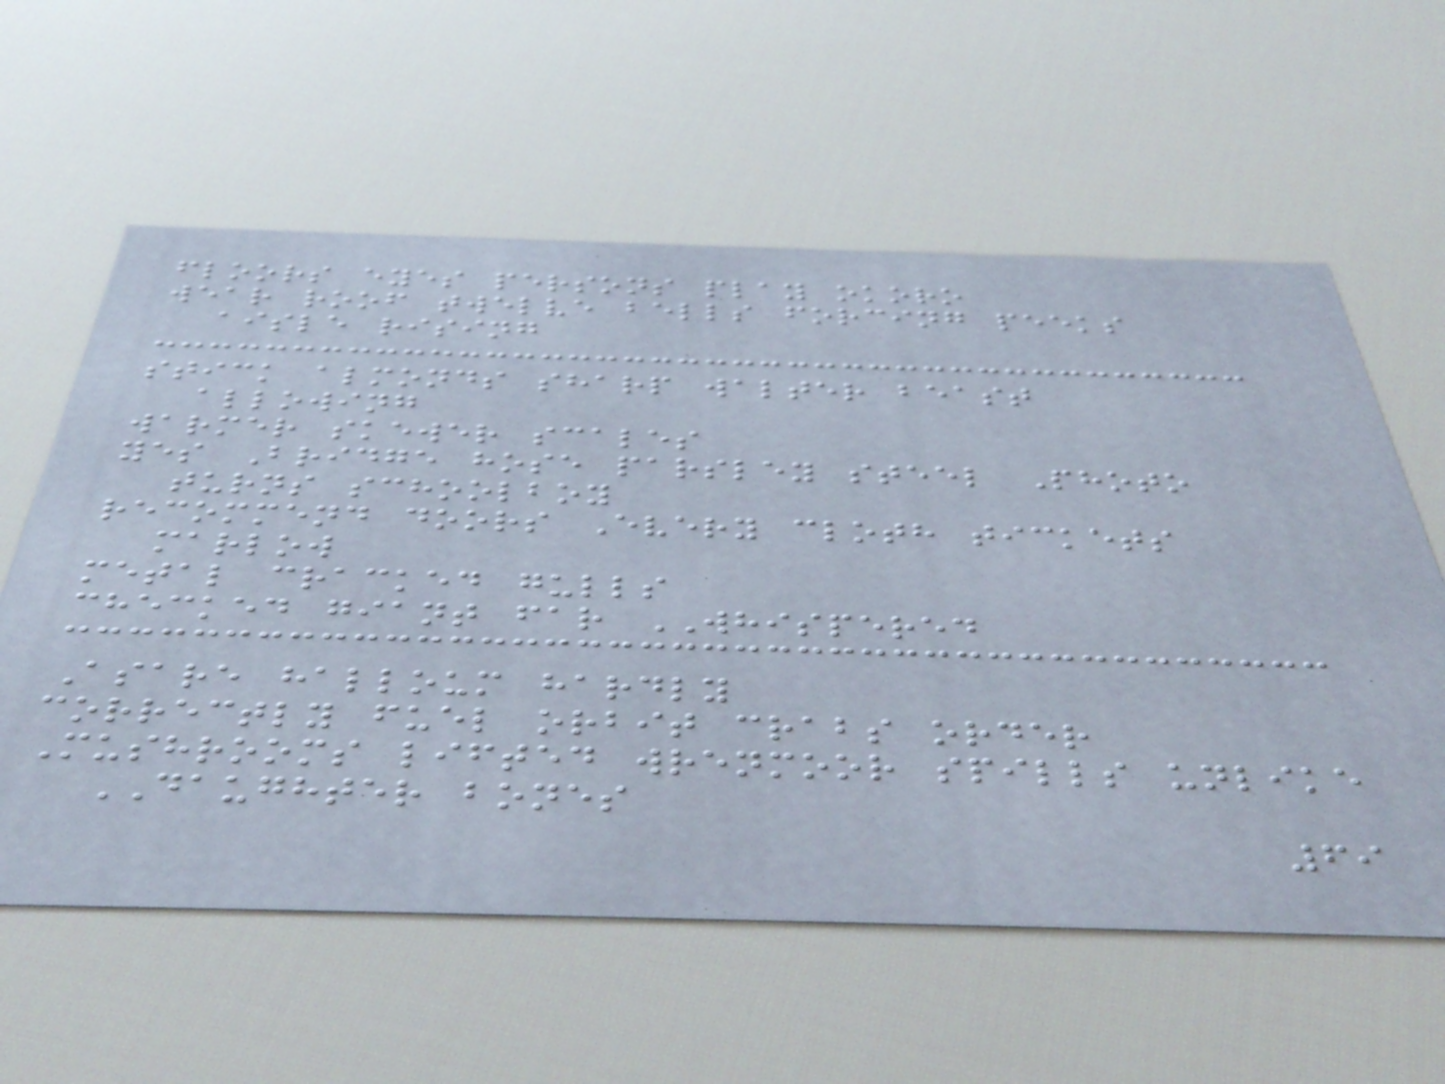floors eyes persons play okoro
wear roof twelve bells forcing peeks
aisle rising
stick almonds sharp walter beast
allowing
warmer skewer scales
yes Bridge hose parsley steel Photo
turns schoolboy
recommend doors Every cloth tickets
marlow
metal cracked gulls
checked giant far WHISPERED
Asare halloum hardly
correctly fuel orbit crabs order
Mushrooms lifted wrenmoor spills unlike
DAUGHTER bones
69
